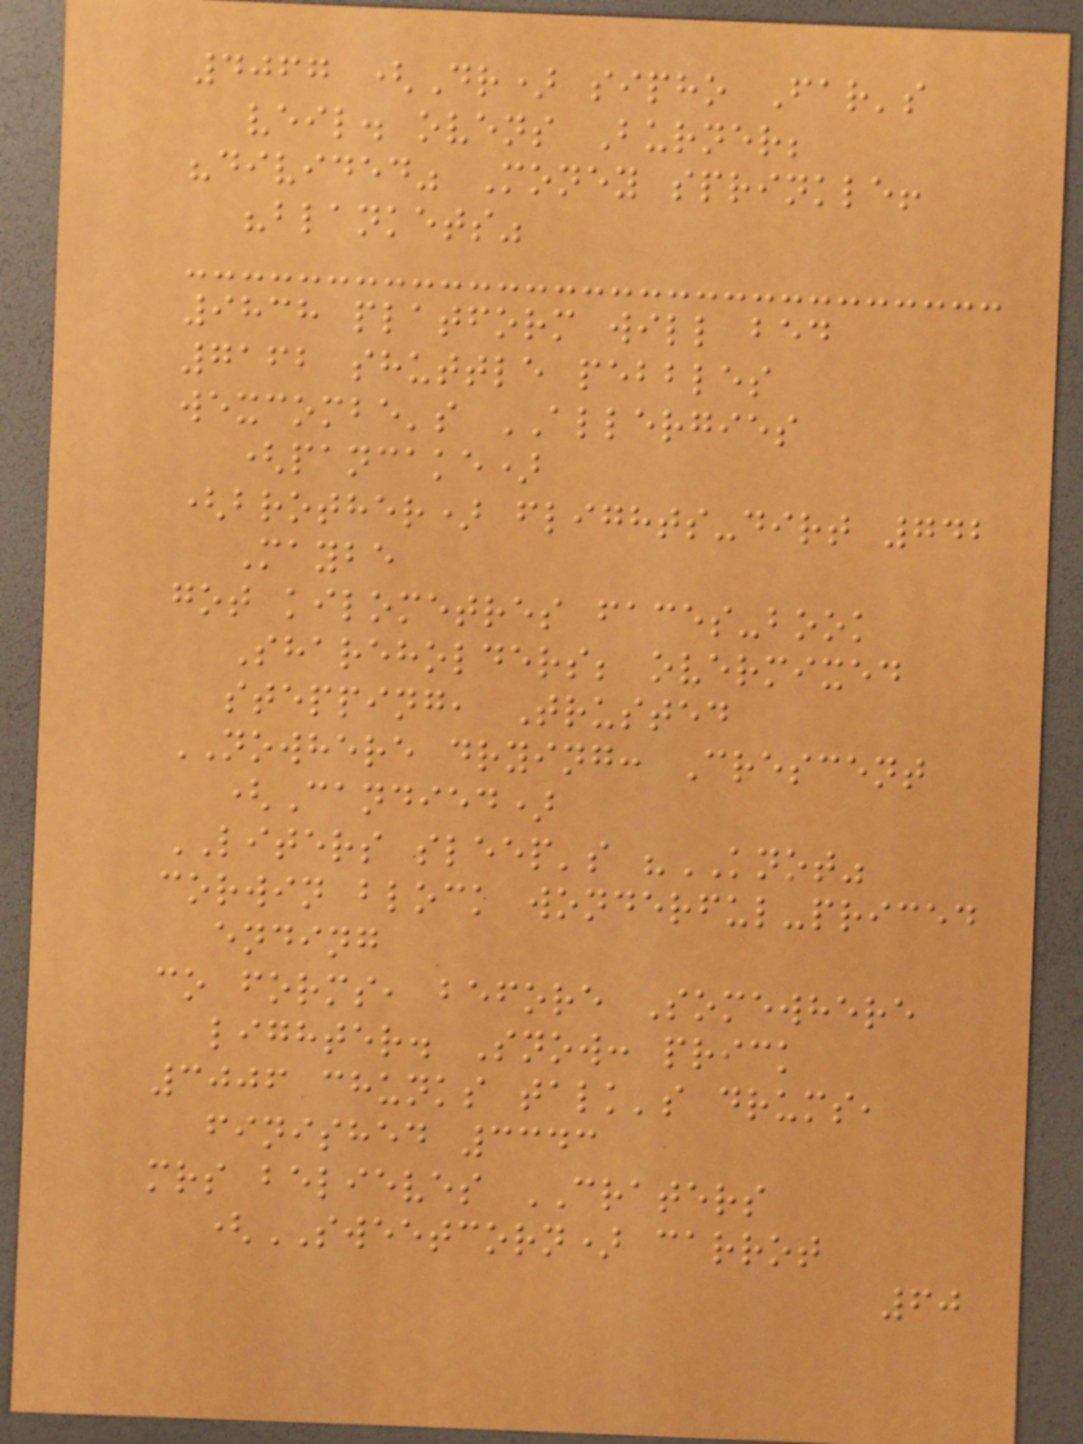4067 (Dr) sipho Far's
veil. ovens Burner;
"divided" Money sprinkle!
"blankets"
9838 platform will bed
7162 shuttle pebbles
wexcombe's ALLERGIES
(pancake)
(brother) flights-dirt 742
Maybe
got kilometres faces-book
Shareholders; overmixed
stepping, Trusted
NOWHERE drying: Crescent
(Candied)
LITERS sleep's "KNOT"
corwin block wonderful-priced
ending
co forms, before Somewhere
lighter. Snow: prick
3006 chunks talk's drums,
finished 3343
mrs believes CRATERS
(SWEETCORN) carrot
60
